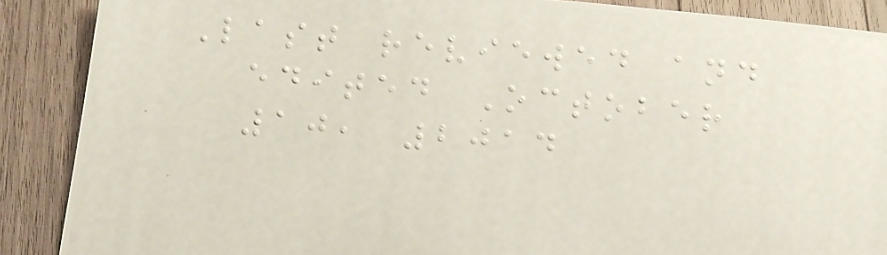Last reviewed and
edited October
10, 2014
